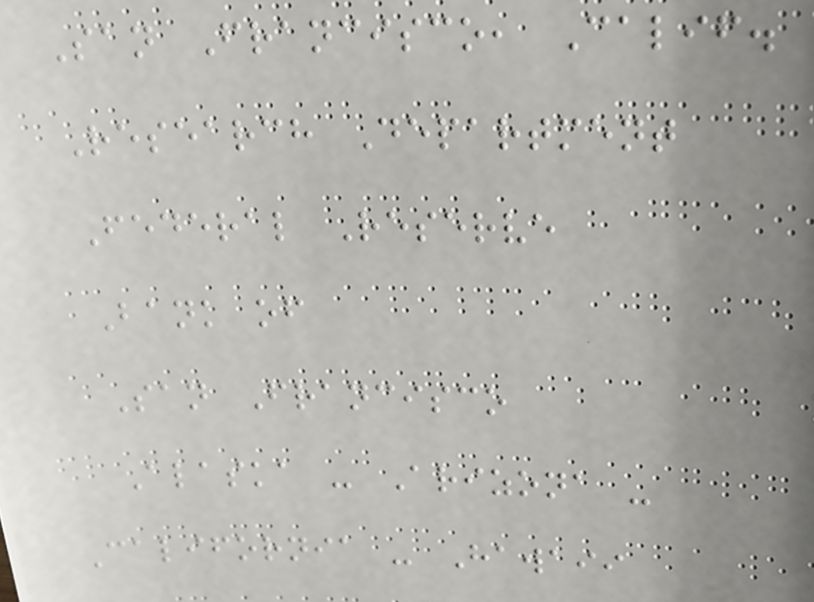San Francisco, Calif.
Research Department
Federal Reserve
Bank of
San Francisco
Alaska - Arizona -
California - Hawaii
